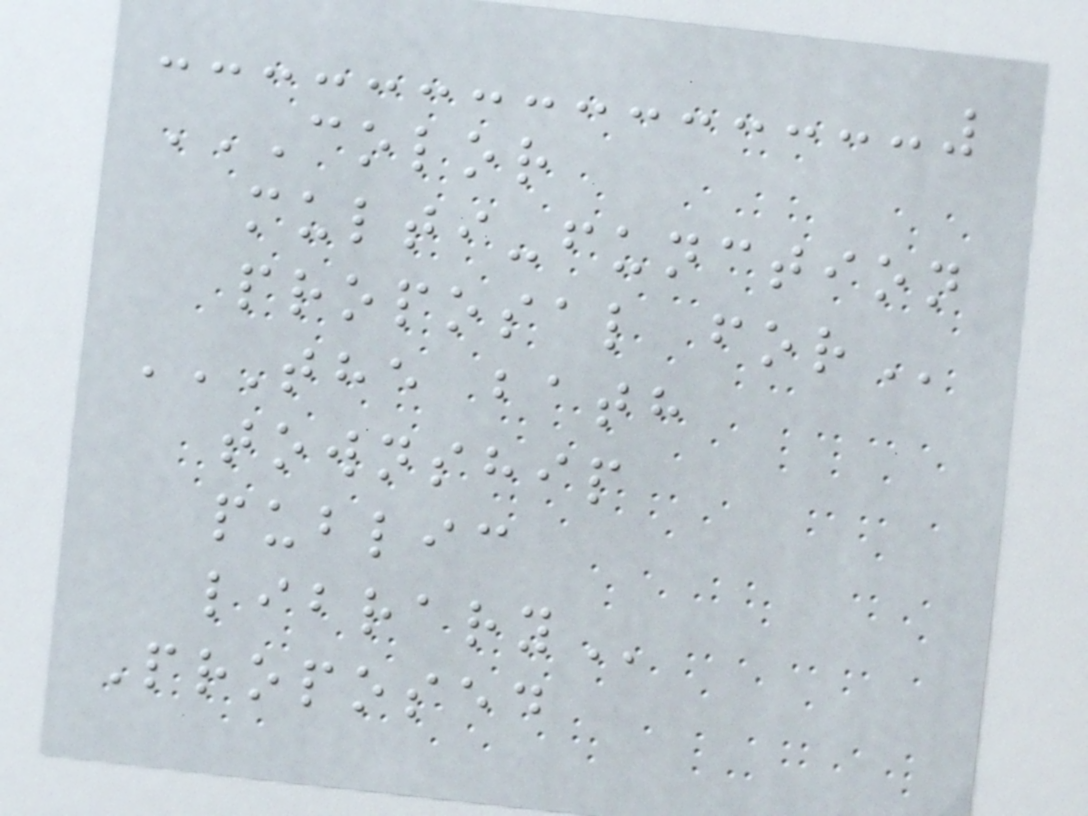COLOR
MULTI-FUNCTION
PROPOSAL FOR
THE BATH
TOWNSHIP
PUBLIC
LIBRARY
Proposed
